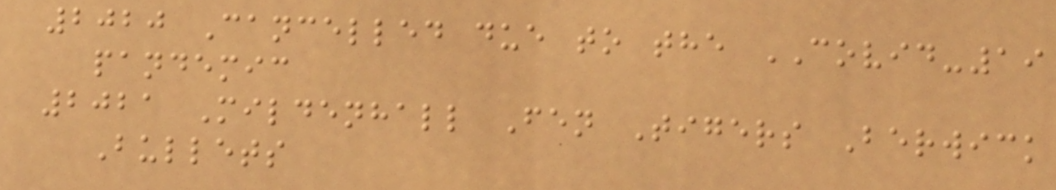2020 Cancelled due to the COVID-19
pandemic
2021 Mildenhall Fen Tigers Berwick
Bullets
